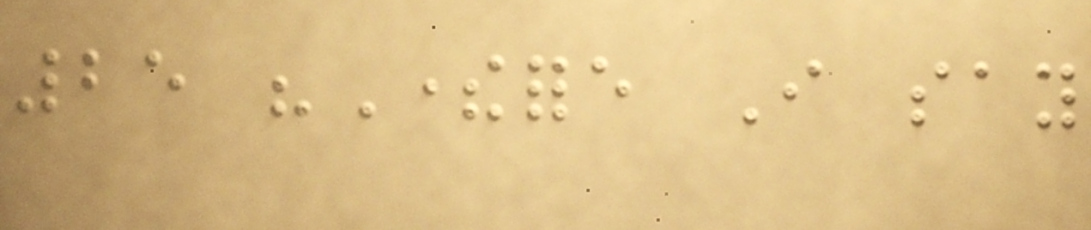25 "Therefore I say
